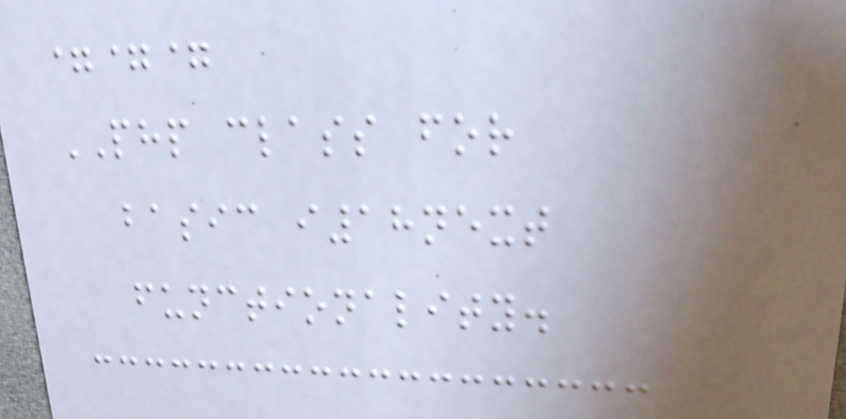===
PHP class for
basic i18next
functionality.
